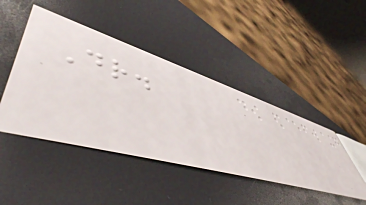Dr.
